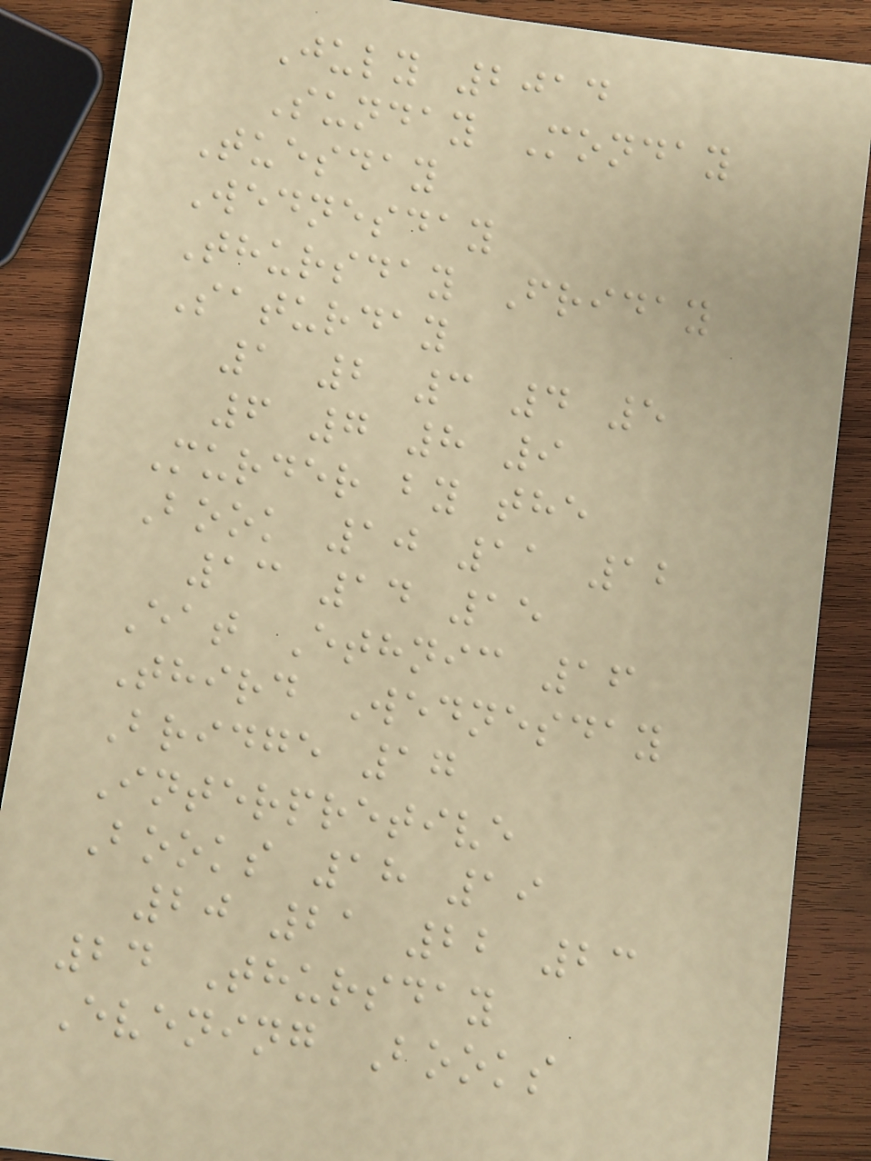July 2014
Sunday Monday
Tuesday
Wednesday
Thursday Friday
Saturday
1 2 3 4 5
6 7 8 9
Murder by the
Book 10 11 12
13 14 15
Eat Ethnic 16
Third Wednesday
Bridge 17
Interpretive
Books 18 19
20 21 22 23
24 Thursday
Evening Books
